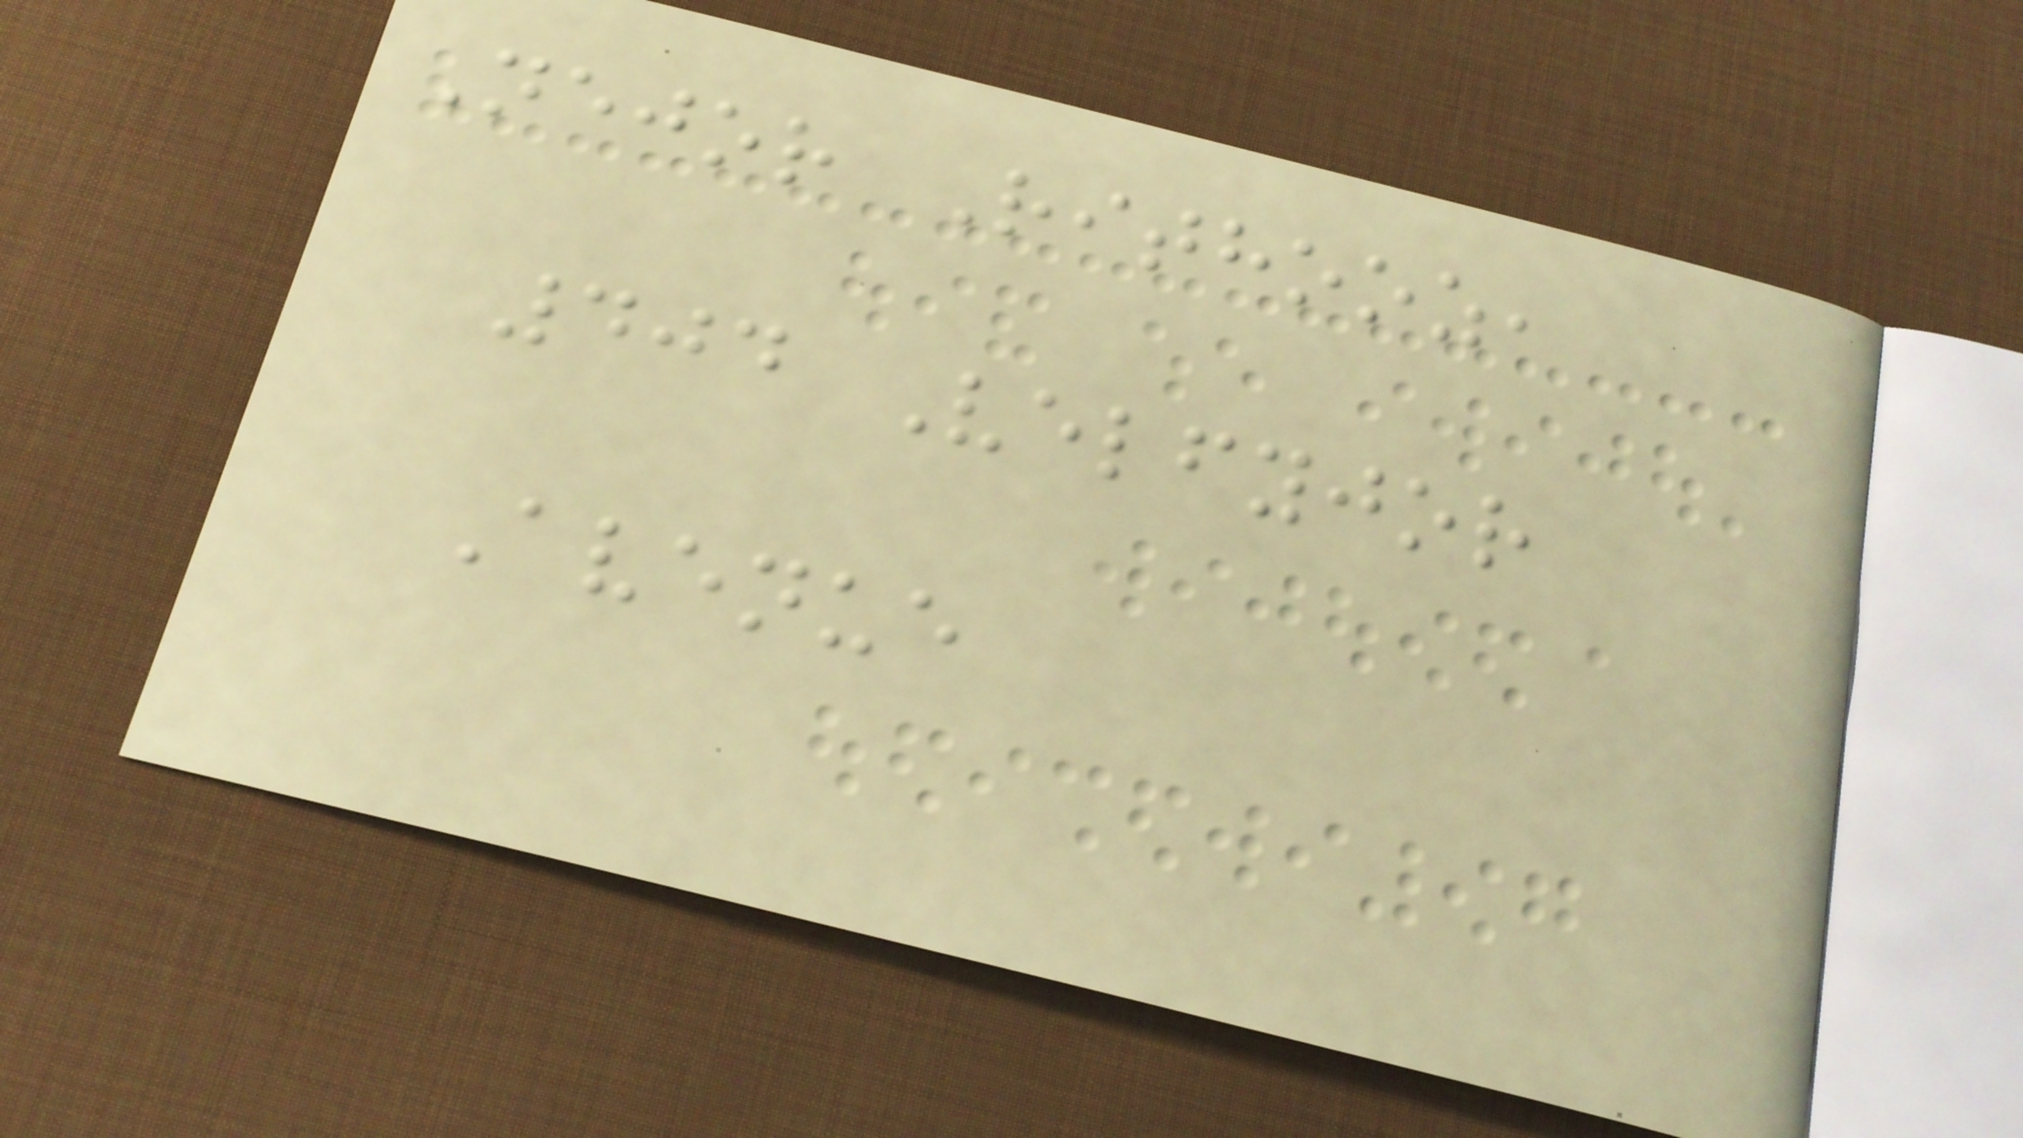Nejor Rithooz,
404 Velfyjor
Avenue
